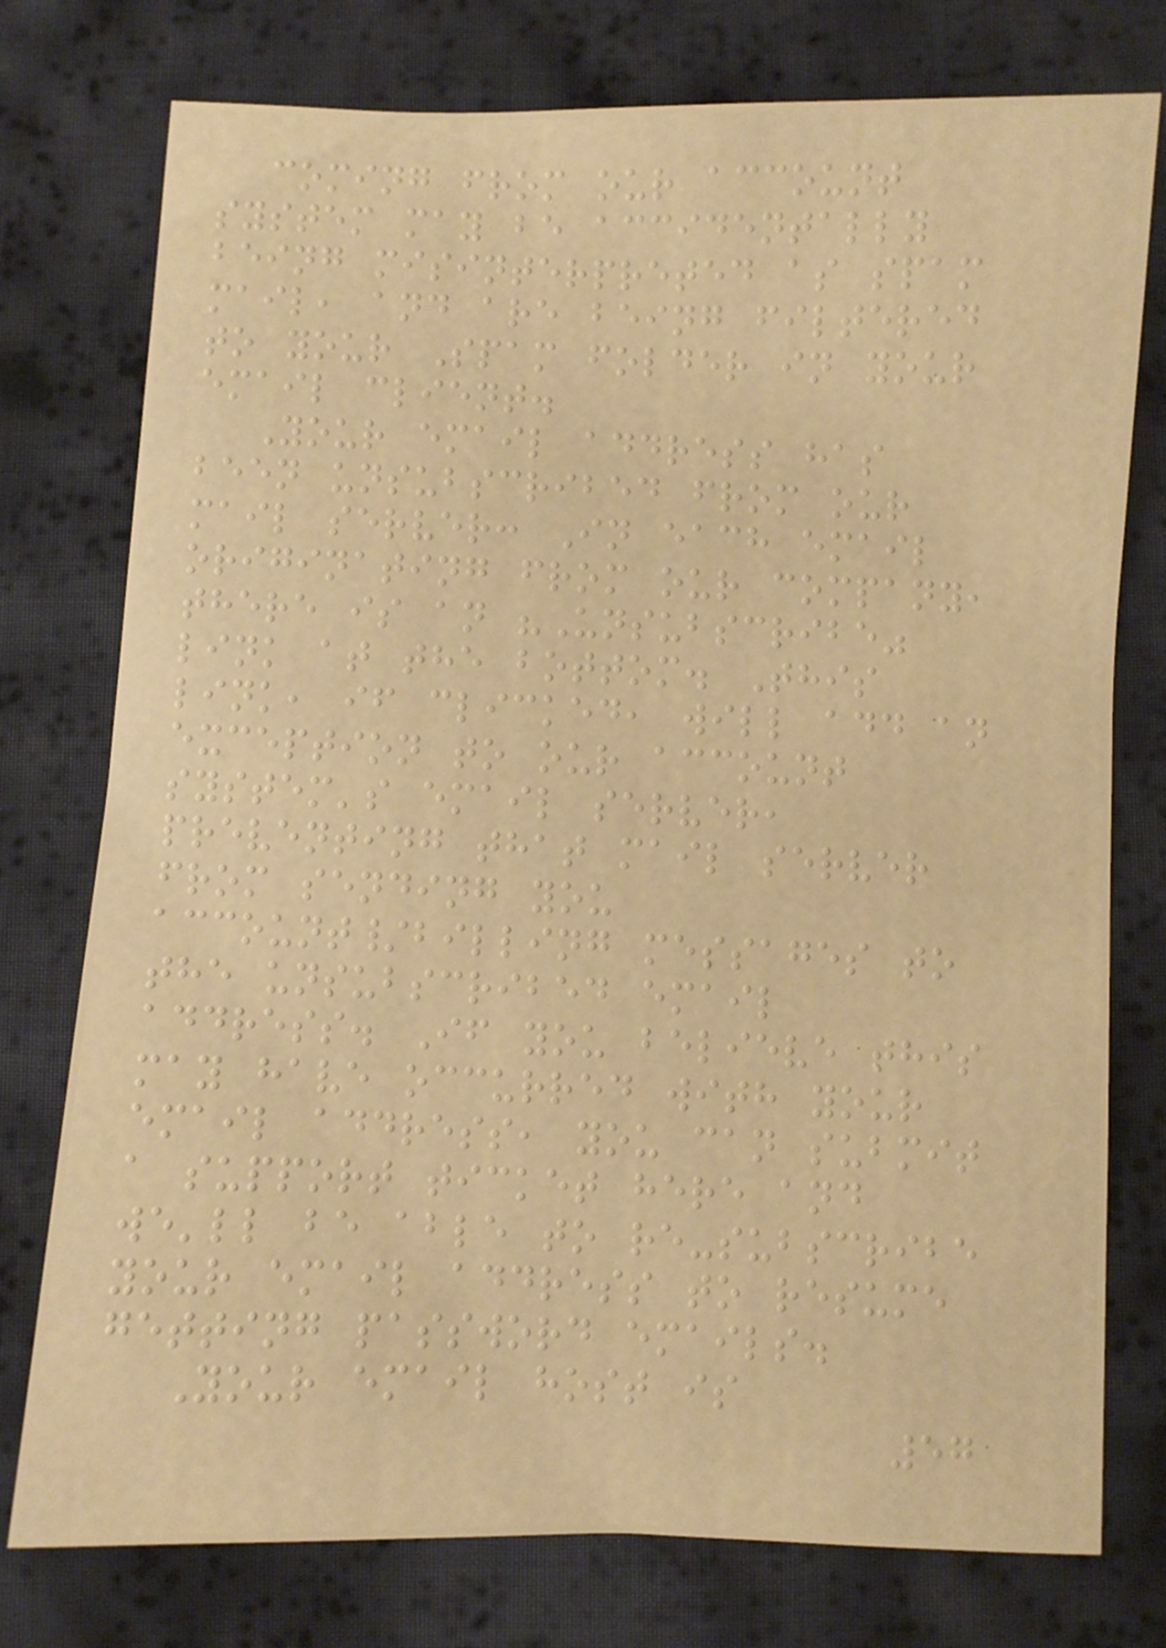coming from our account
system may be accidentally
being misinterpreted as spam
mail, and are being filtered
to your Spam folder in your
email client.
Your email address has
been unsubscribed from our
mail server: In each email
originating from our company,
there is an "Unsubscribe"
link at the bottom. This
link, if clicked, will add an
exception to our account
system's email server,
preventing that mail server
from sending you
account/billing messages to
the unsubscribed email
address. If you believe this
may have occurred with your
email address, you can submit
a support ticket here and
we'll be able to re-subscribe
your email address to resume
getting password emails.
Your email host is
57
